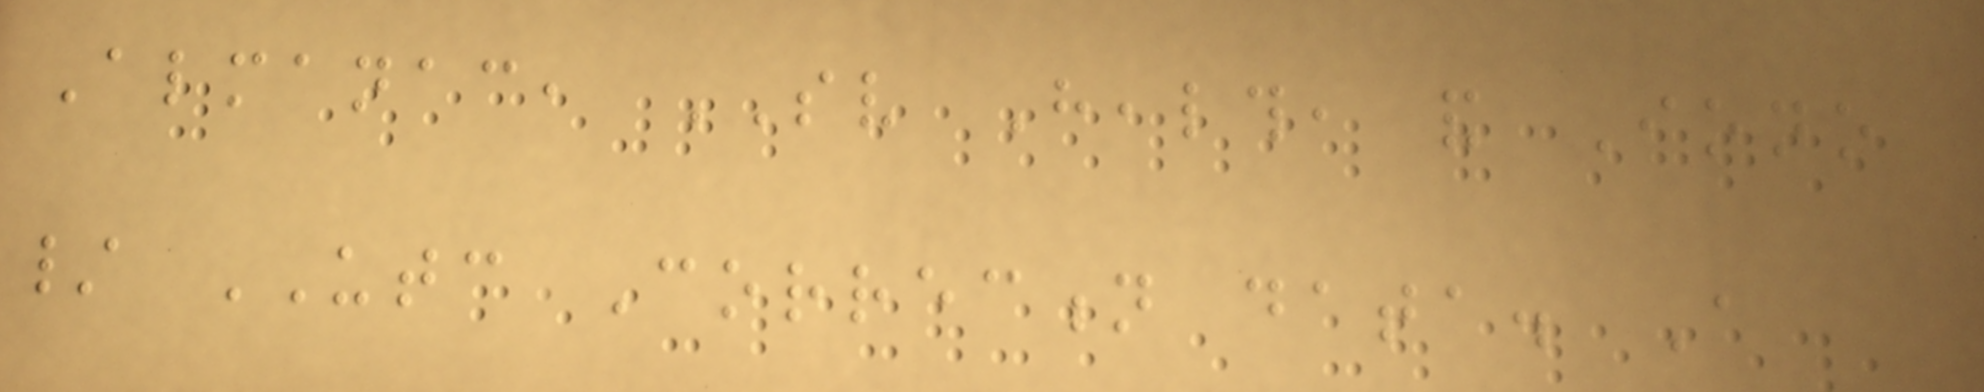Almanac, SV Health, and Iono
/ UTC Correction data. A
